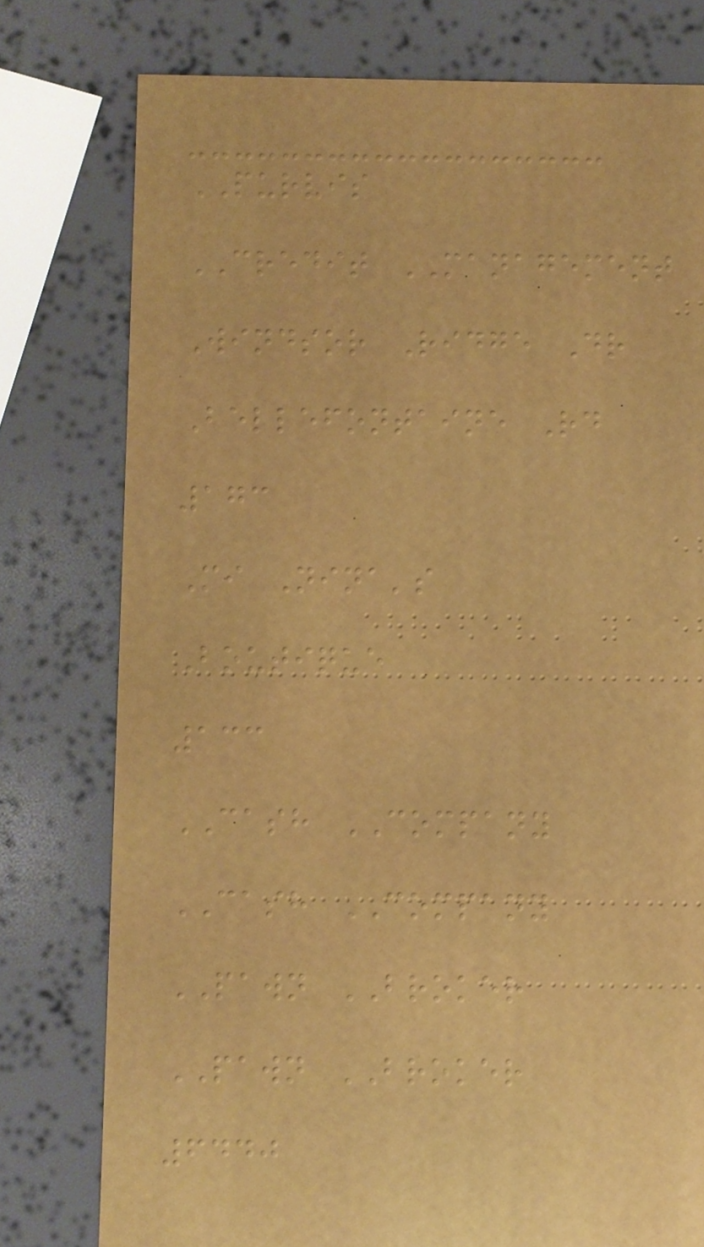PURVIS
CREDIT MANAGEMENT
Windsor Ridge Dr
Bellefontaine Rd
173
Mi Nina's
Boutique
133
CASH COMPANY
CASH COMPANY
PAWN BROKER
PAWN BROKER
6440
